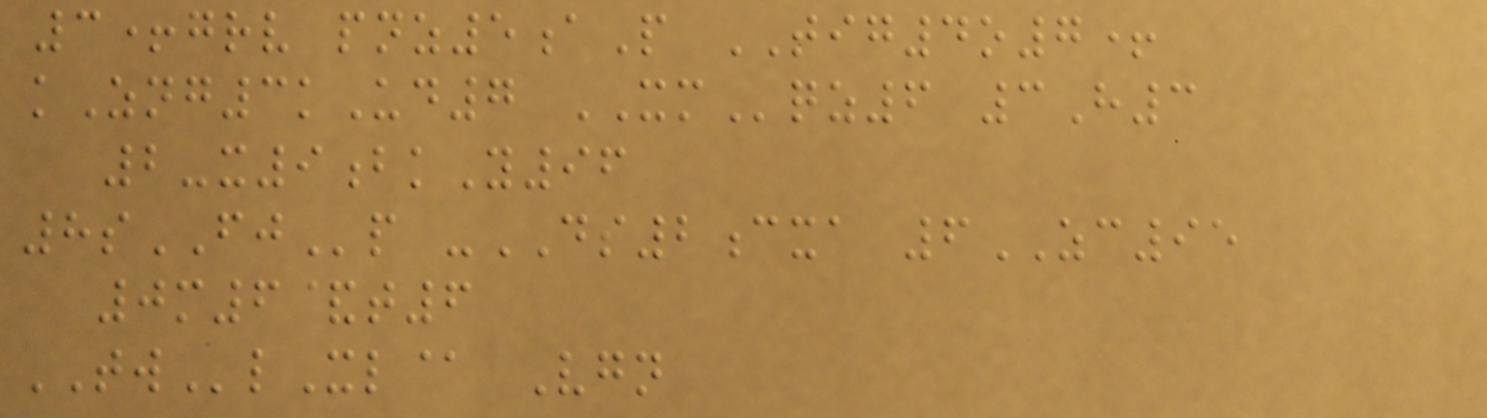3+grv pnz5aP TIG4o7+
kZng3kUd7 XMqz6 3H3
2-x9bkY96
8sFJp -DS2cxa 6ZC95
0m6&t6
TWlXl@ Vgn
